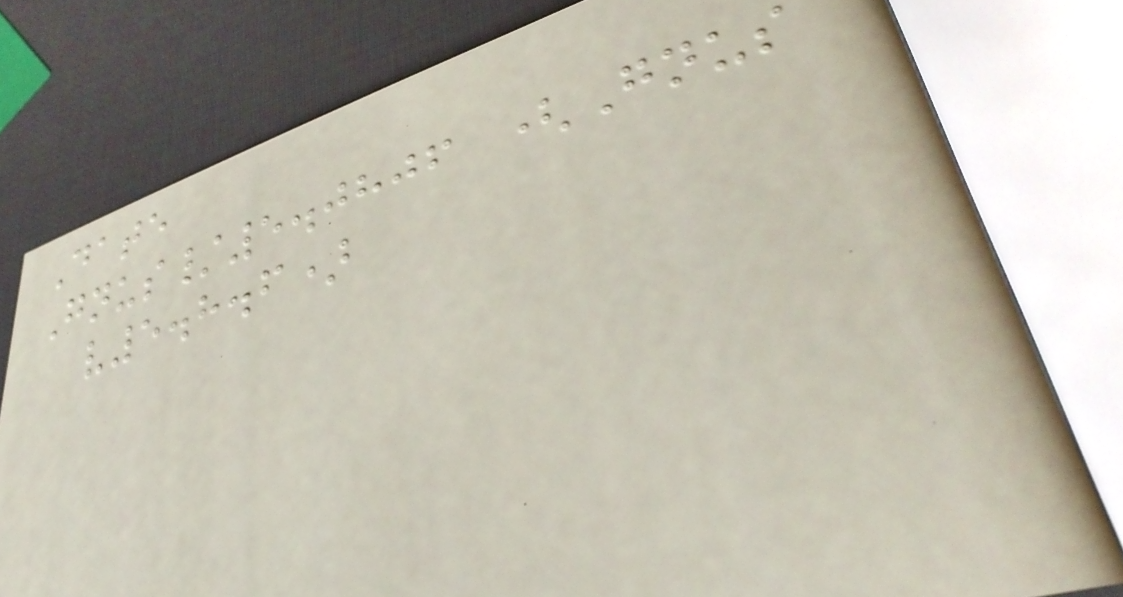Date
Gnus/5.0806 (Gnus
v5.8.6)
